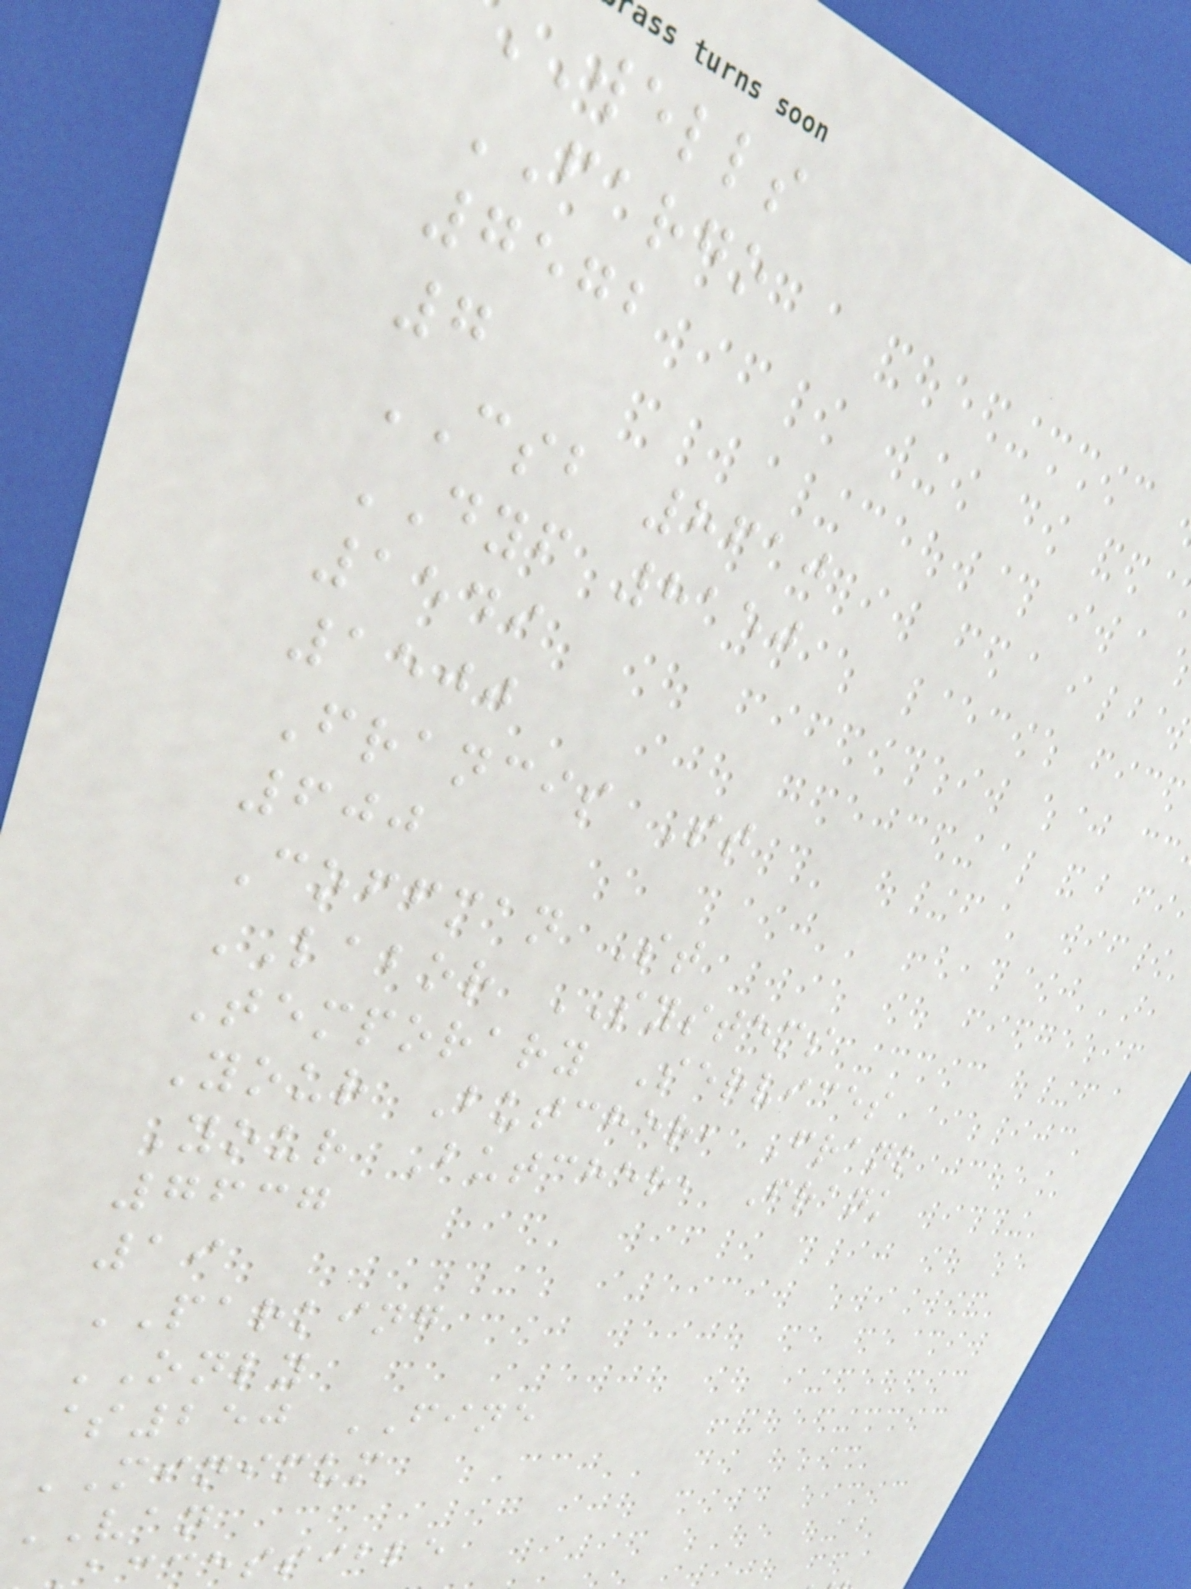wells
FARGO
7572
7
CSB 8610
DYF 8150
1549
1500
Francis St
600
Coffman St
LABOR SYSTEMS
Temporary Services
Your Butcher, Frank
Your Butcher, Frank
7637
19
PARKING
ONLY
$250 FINE
MINIMUM
VAN
cessible
